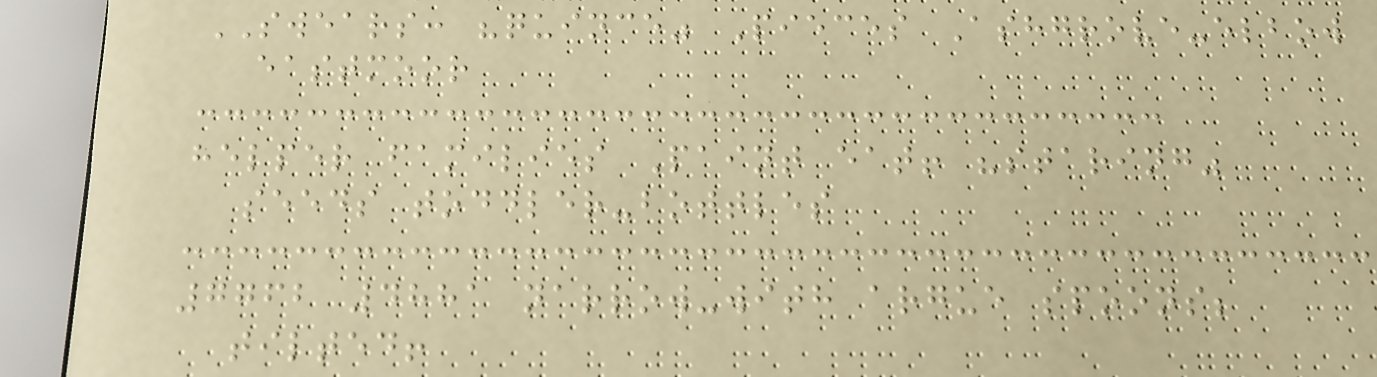SWEARS: "quince" Pieces Ashgrove-elbow
eastmoor
helper families Paint eat! "staring"
seeds toddler-bottles
7762 4881 narrow-with argue spoons;
tilted!
